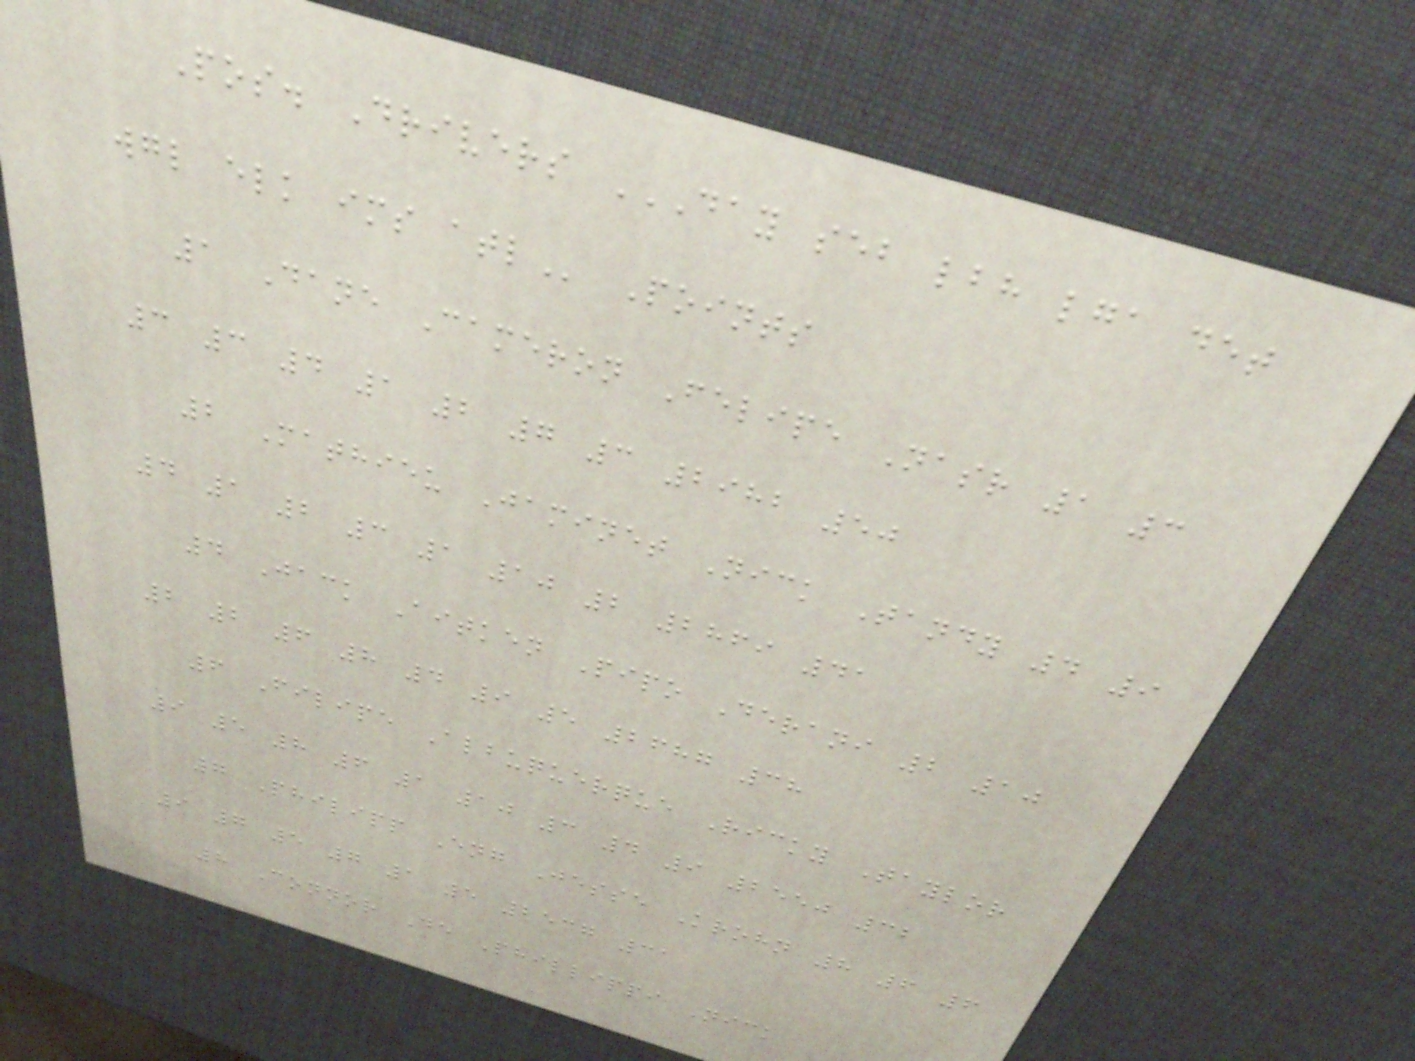Pos. Drivers DAY SEB LBH LGA DET
WGL ELK IMS ATL Points
1 Dane Cameron Felipe Nasr 1 3
3 3 4 1 2 7 3 2982 50
2 Mathieu Jaminet Nick Tandy 4 9
4 1 2 3 1 10 2 2869 41
4 Jack Aitken Pipo Derani 2 10
2 2 6 8 4 9 5 2687 38
6 Filipe Albuquerque Ricky Taylor
9 5 8 6 1 10 3 4 9 2550 32
7 Philipp Eng Jesse Krohn 8 6 6
9 7 5 7 1 5 2537 31
8 Connor De Phillippi Nick
